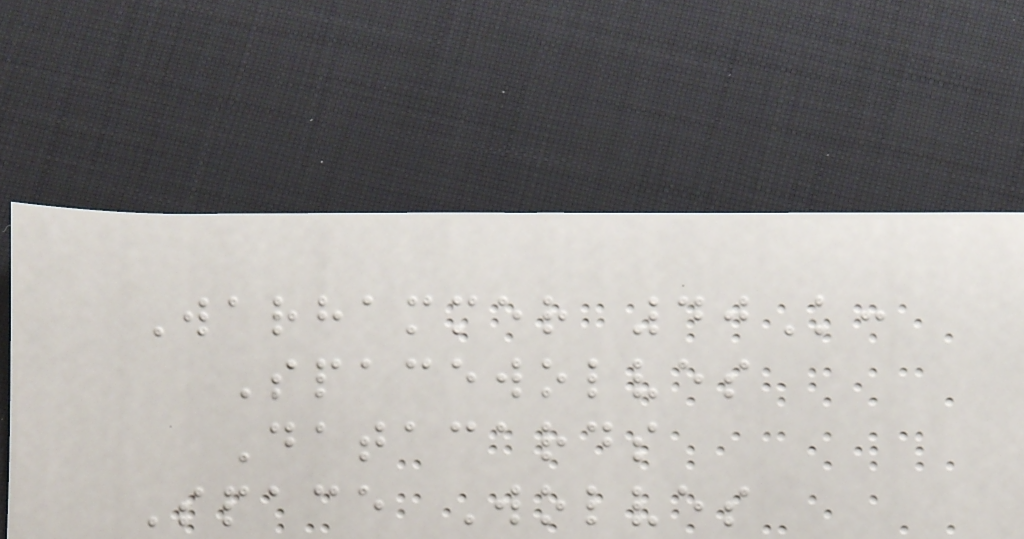Warhammer 40K:
Spacewolves
Datacards
Space Wolves
